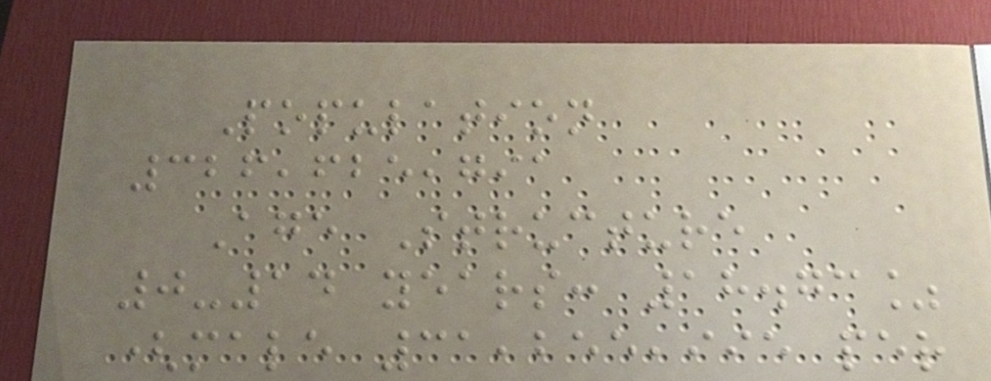Population
326,625,791
Age Structure
0-14 years: 18.73%
(male 31,255,995 per
